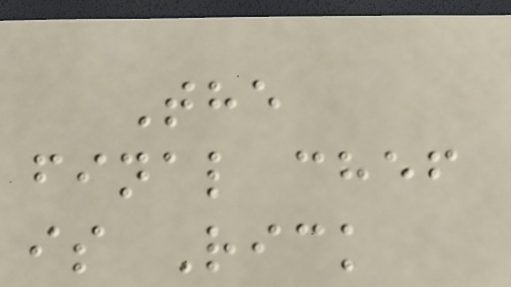The
final chef
is Rick
